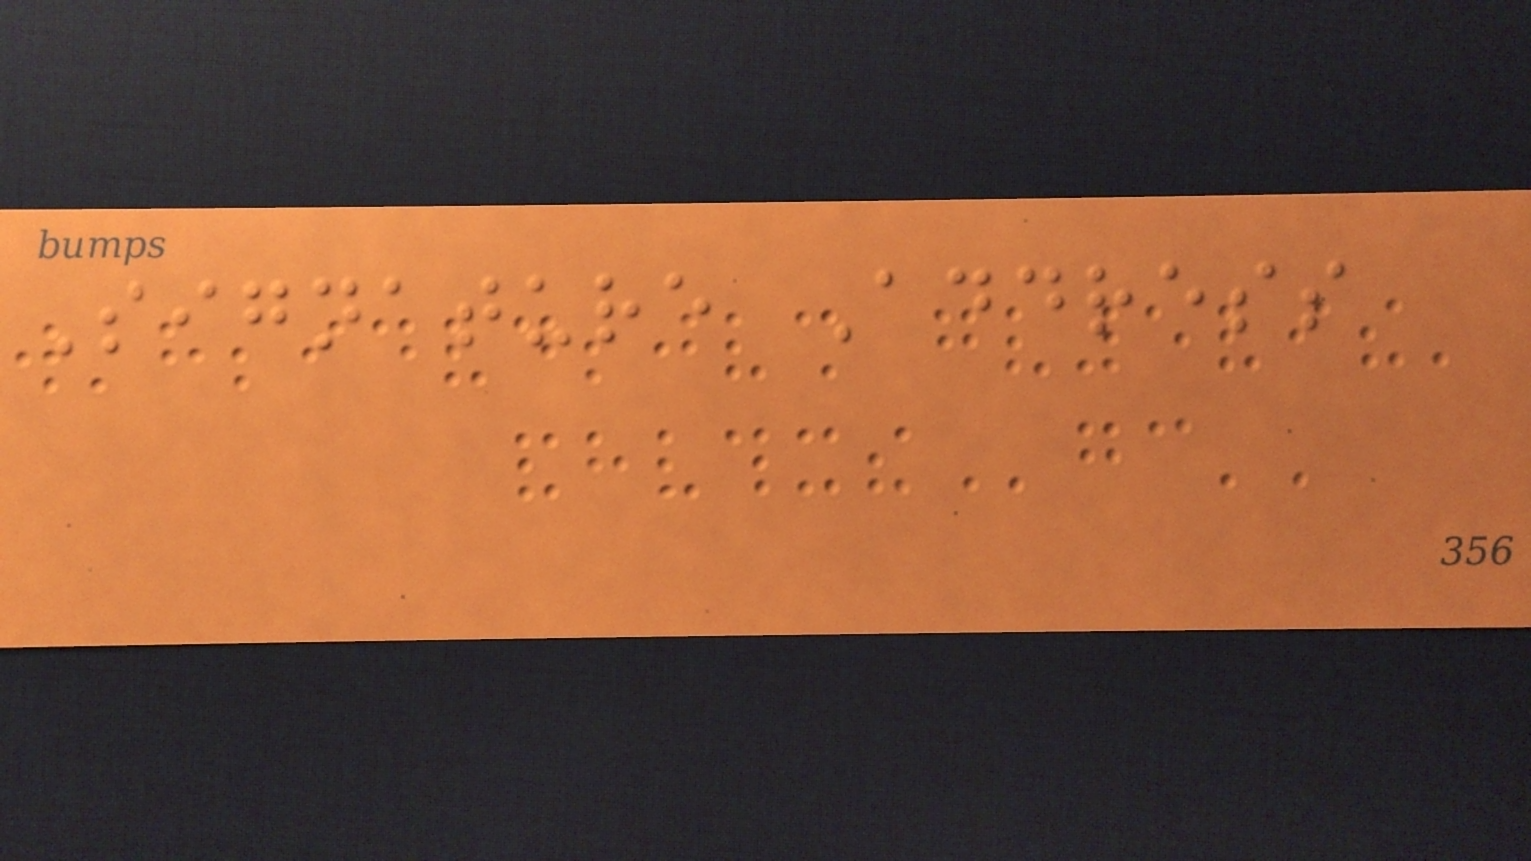Signature Address
